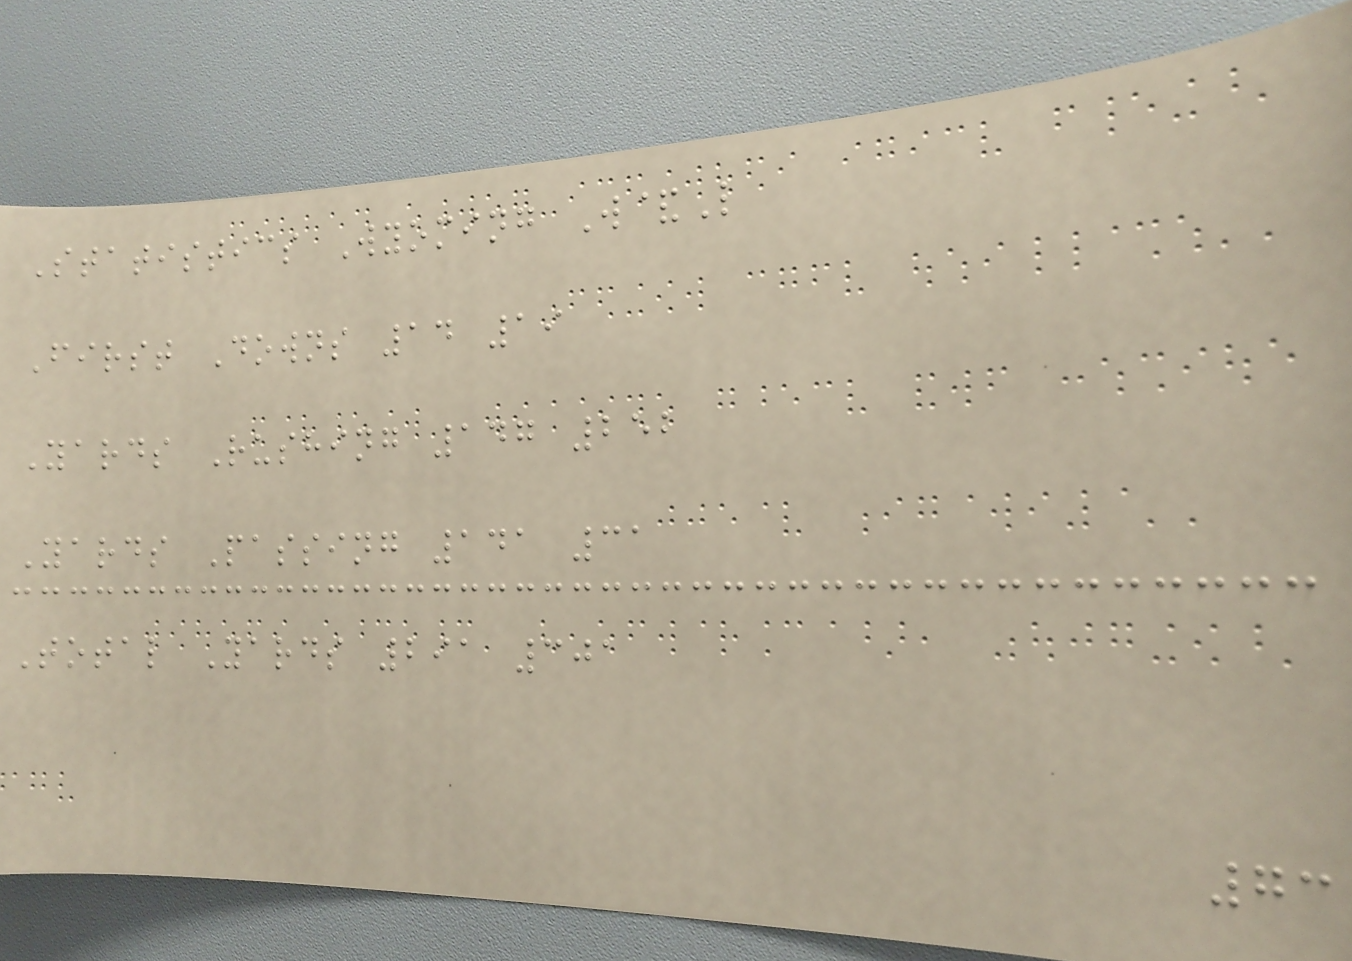Statistics Wyoming W&L
First Downs 14 19
Yards Rushing 147 252
Yards Passing 141 31
Total Yards 291 301
73
